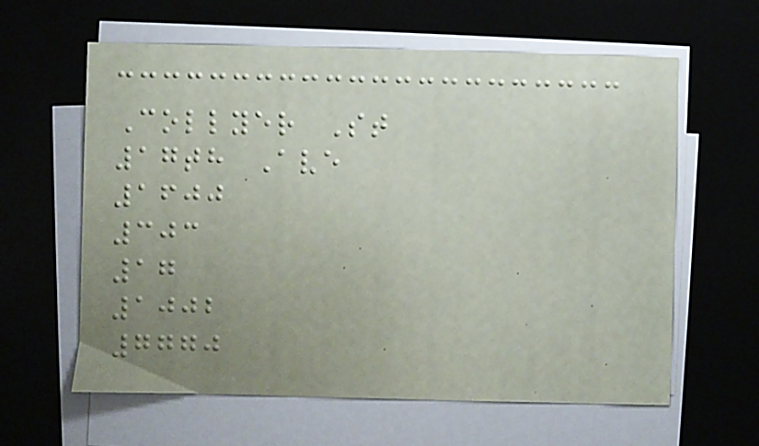Collyer St
17th Ave
1600
303
17
1002
7770
